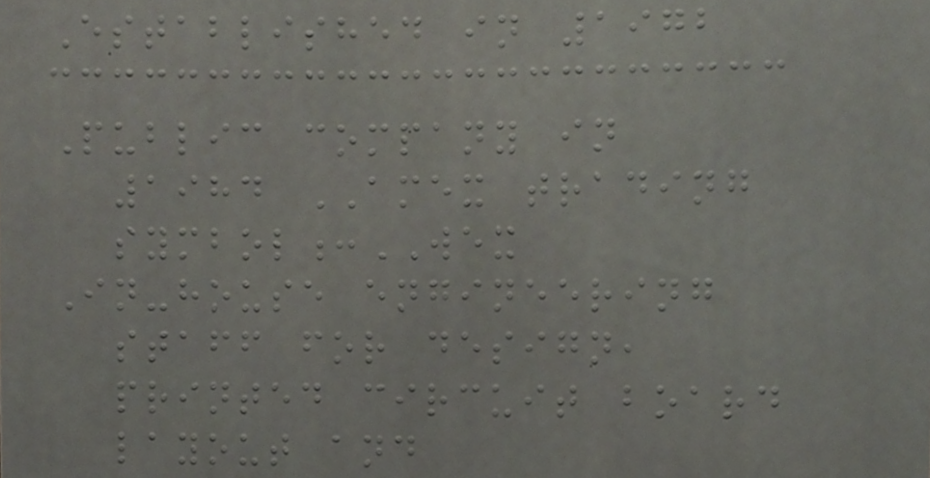Established in 1972
Public company in
1984 AMEX trading
symbol:WEX
In-house engineering
staff for design,
printed circuit board
layout and
